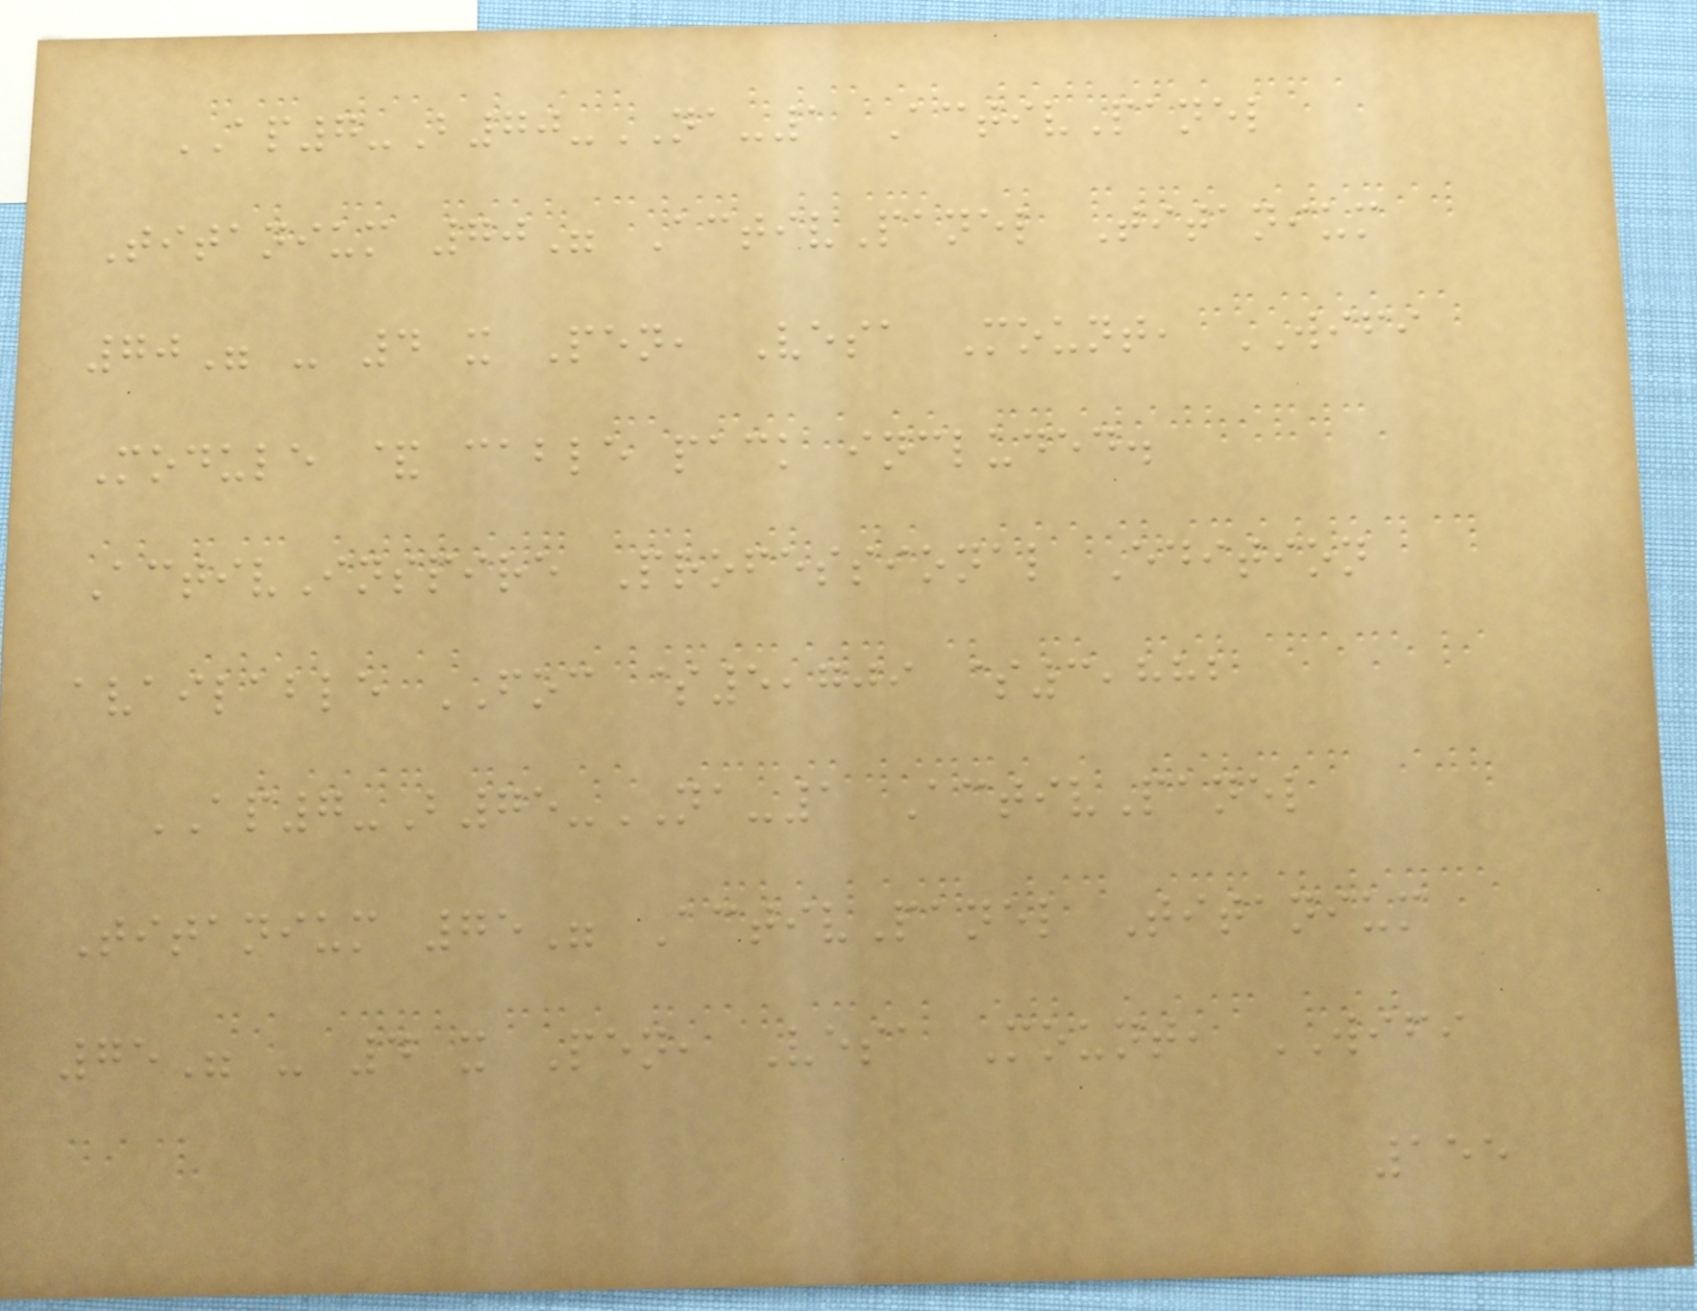AP7-B70-NA-1 ActivPanel
Titanium 70" ActivPanel Titanium
70" - 4 x Pen, Vesa Mount, WIFI
Module & cable pack included.
ActivInspire Professional Edition
available FOC $5,709 $3,882
AP7-B75-NA-1 ActivPanel
Titanium 75" ActivPanel Titanium
75" - 4 x Pen, Vesa Mount, WIFI
155
